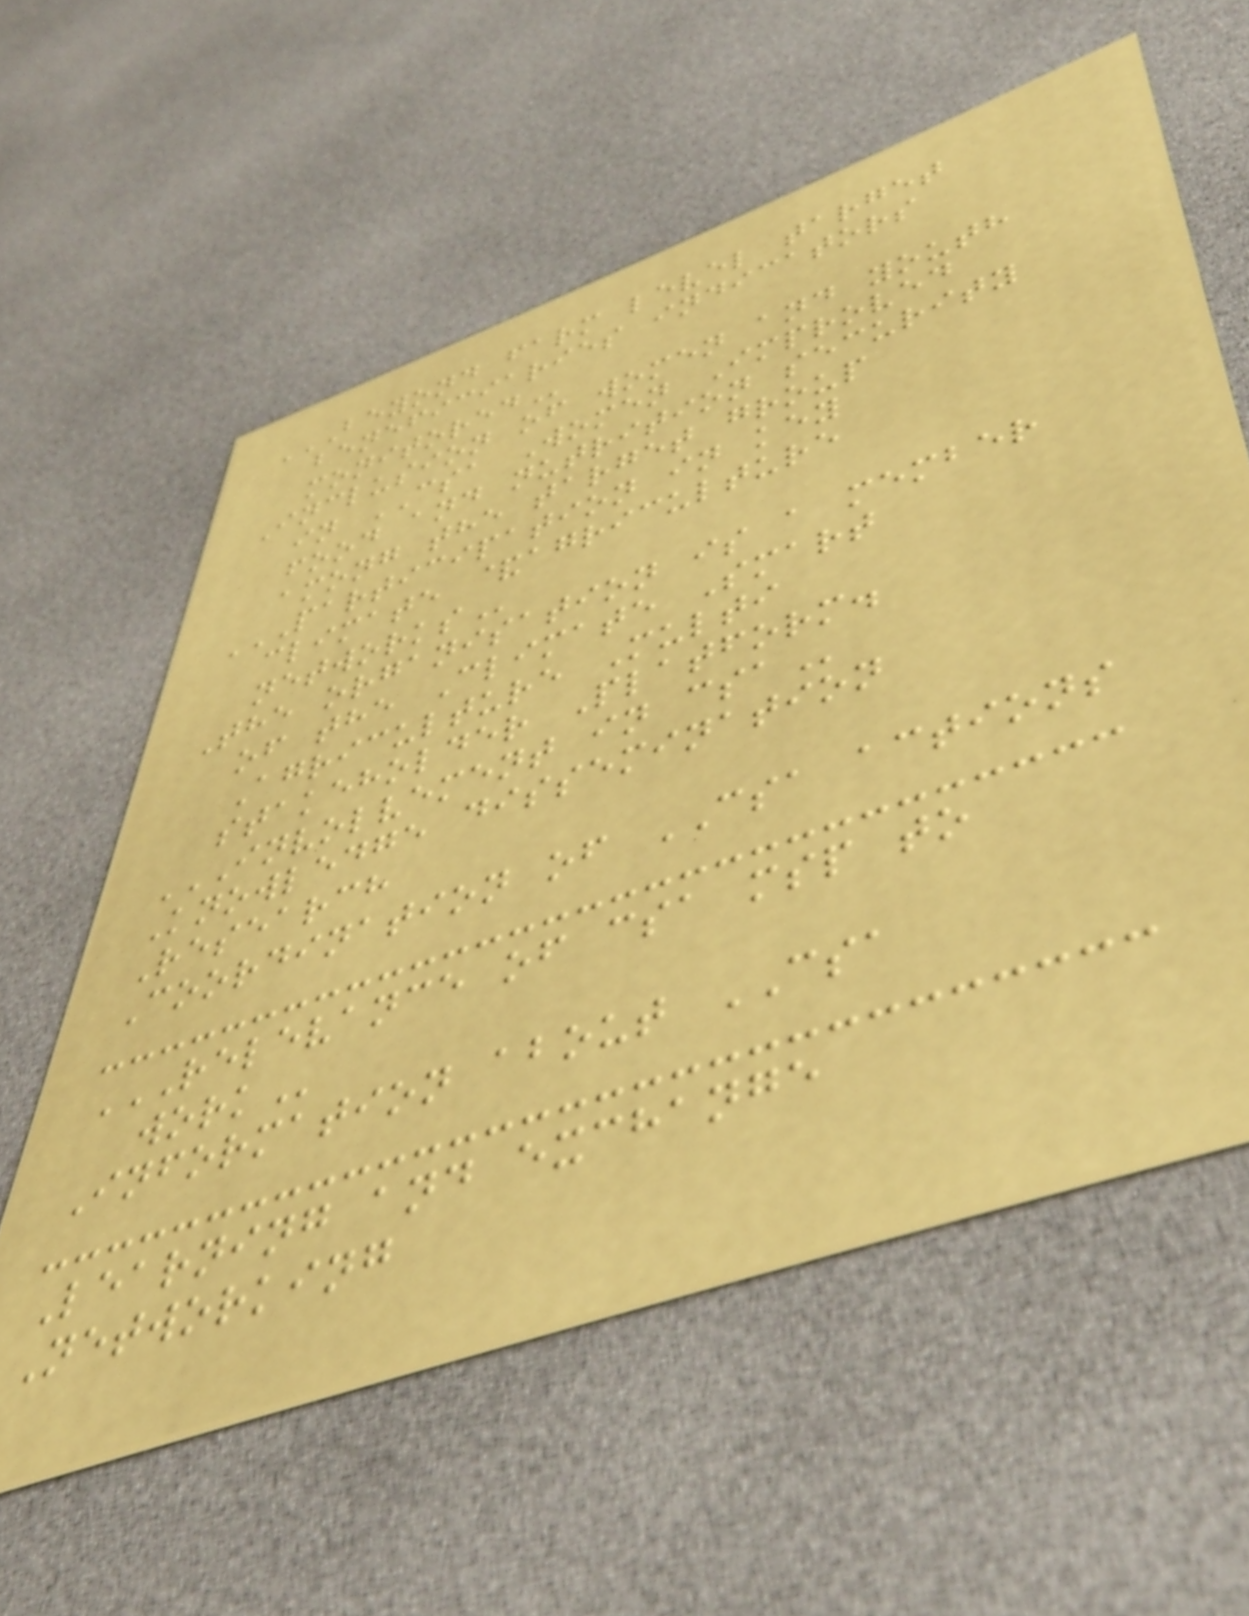BEYOND FARM LEVEL TARGET
BENEFICIARIES INDICATORS
MONITORED
Inclusion of women and youth
in CSA Women Improved
food and nutrition security
among the target group
PARTICIPATION IN KEY
CLIMATE &AGRICULTURE
NETWORKS
The organisation is a member
of the Climate Smart
Agriculture Multi
stakeholder Platform.
INVOLVEMENT IN CSA
Knowledge dissemination
Research
Coordination of CSA actions
RELEVANCE OF CSA MSP TO
WORK
Information about CSA
Learning and exchange
Networking
